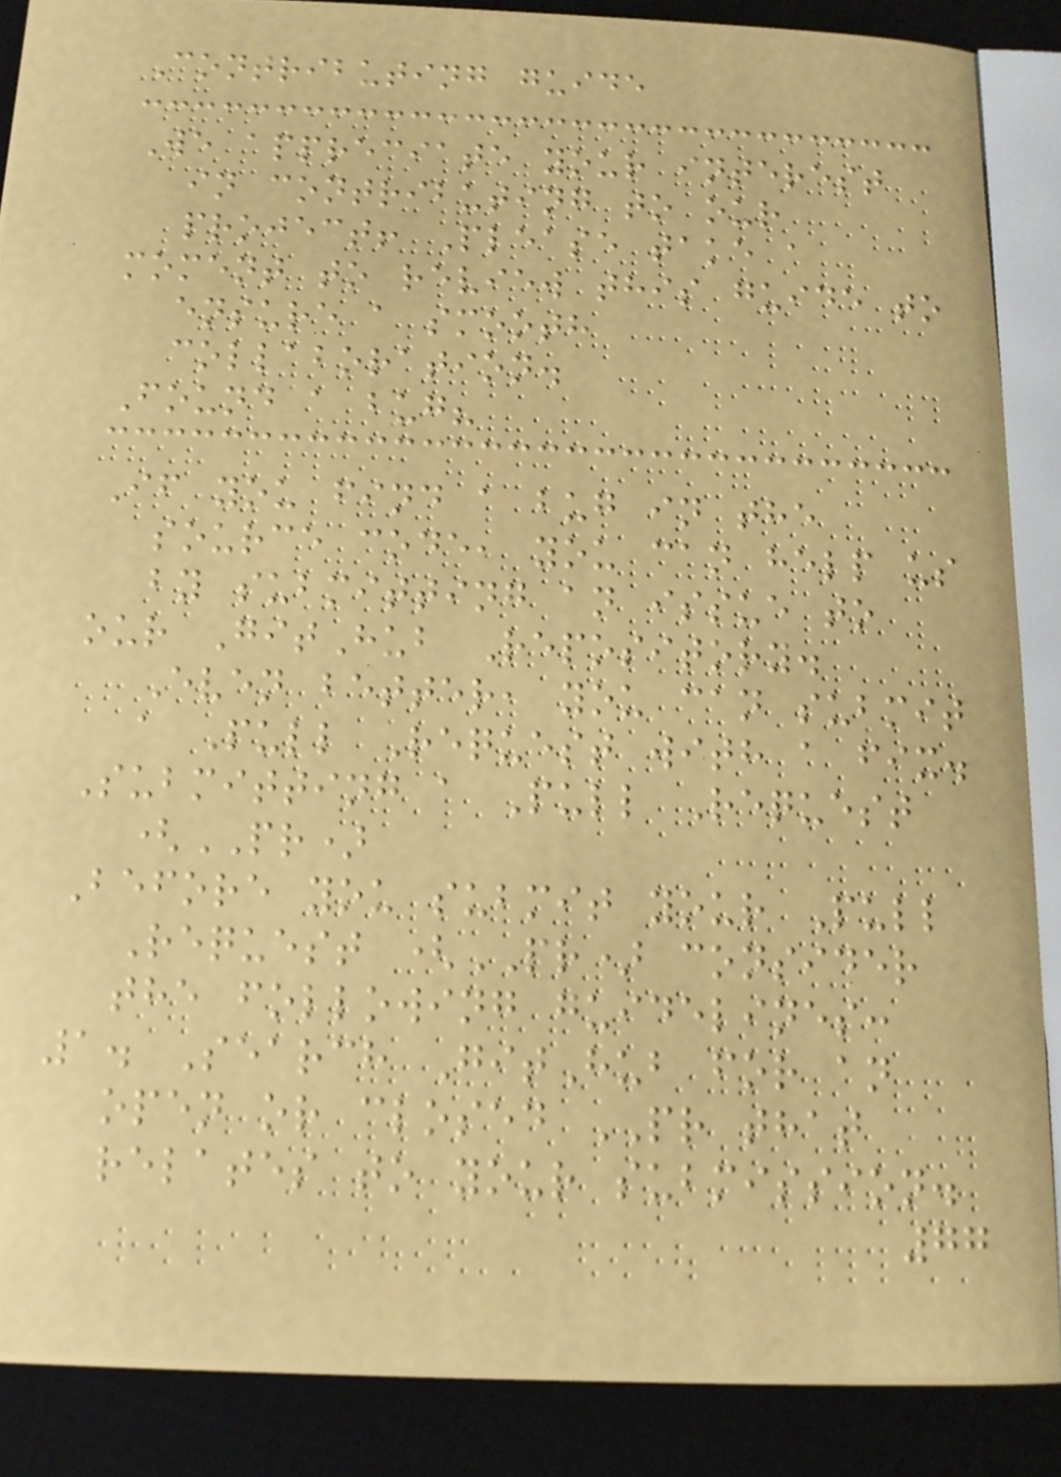Contributing guide
We appreciate your interest
in contributing to our
project! Please take a
moment to review this guide to
ensure a smooth
collaboration.
Found a bug?
If you find a bug in the
source code, you can help us
by submitting an issue to
our GitHub Repository.
Even better, you can submit
a Pull Request with a fix.
Submitting a Pull Request
(PR)
Before you submit your Pull
Request (PR) consider
the following guidelines:
1. Search GitHub for an
open or closed PR that
relates to your submission.
77
